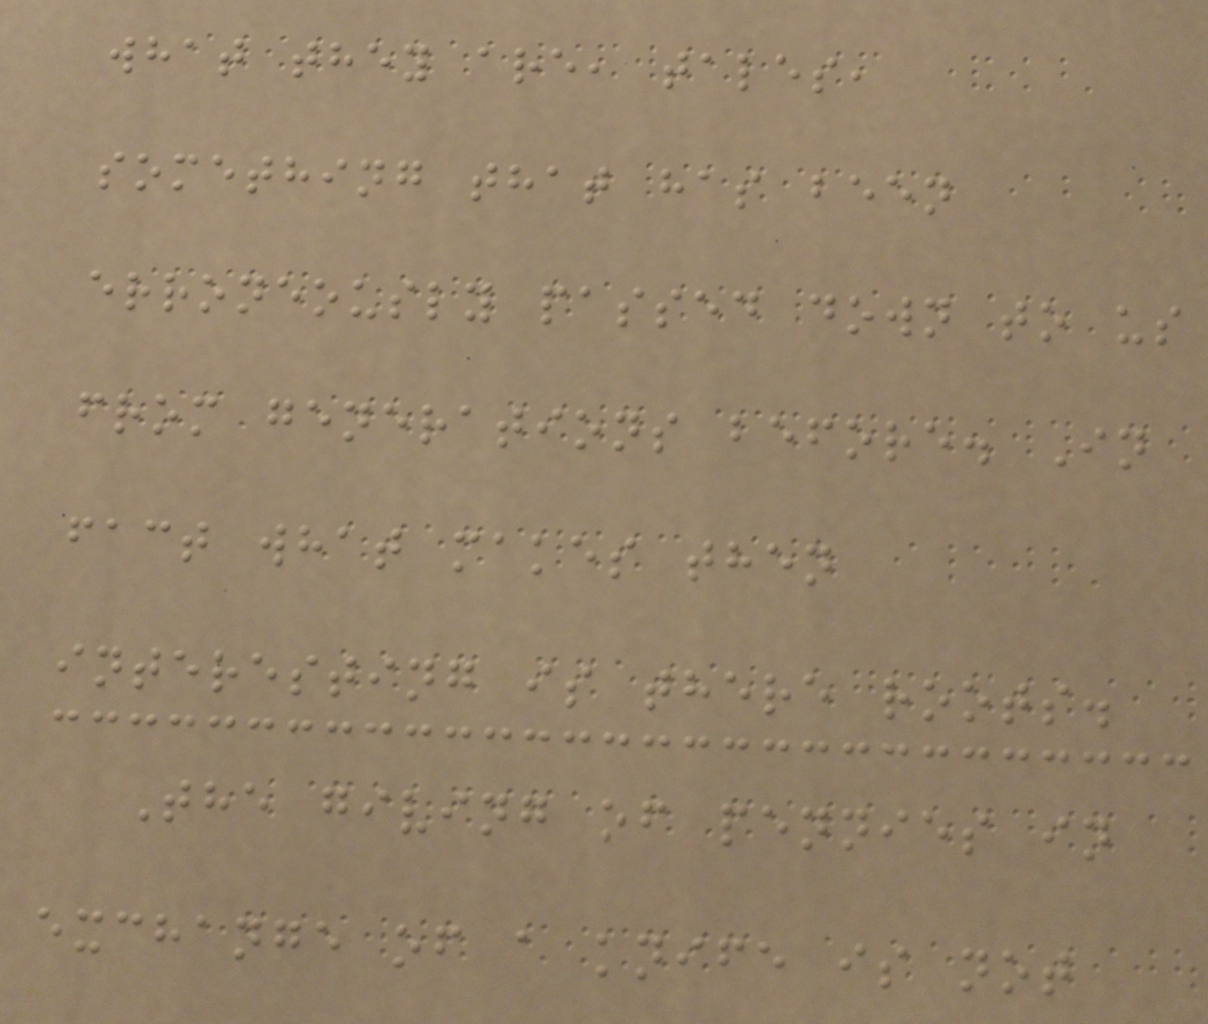what they are, tales,
something that has been
erroneously passed down to us
from generations before. In
fact what makes then
interesting is there roots.
The giving of pennies in
exchange of a knife is not
